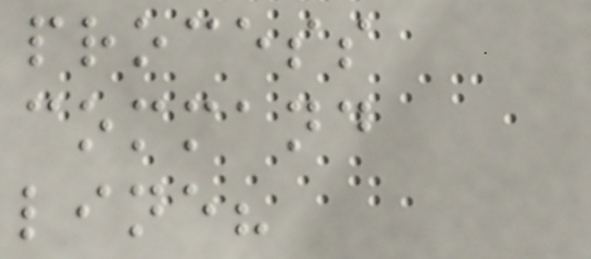process
command
line?
